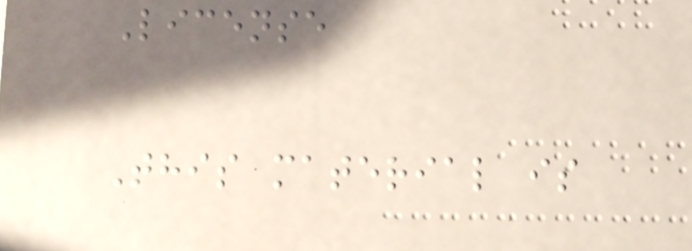License
This material is
